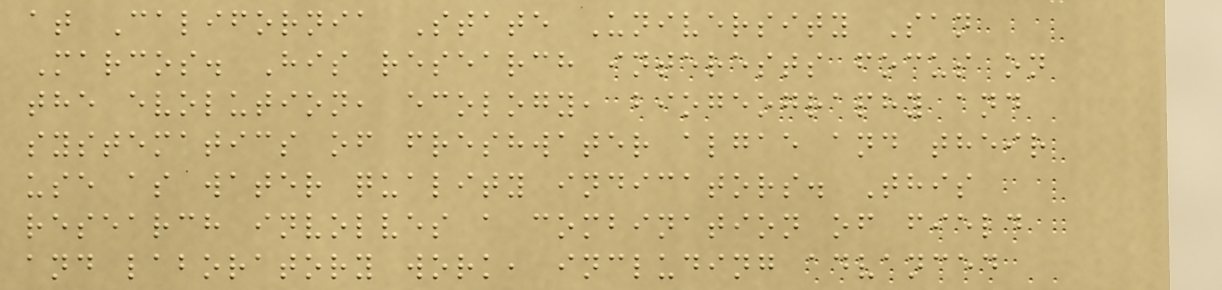at California State University San
Marcos. His research interests focus on
the evolution, ecology, biogeography and
systematics of freshwater algae and their
use as water quality indicators. This
research involves a combination of field
and laboratory work, including advanced
